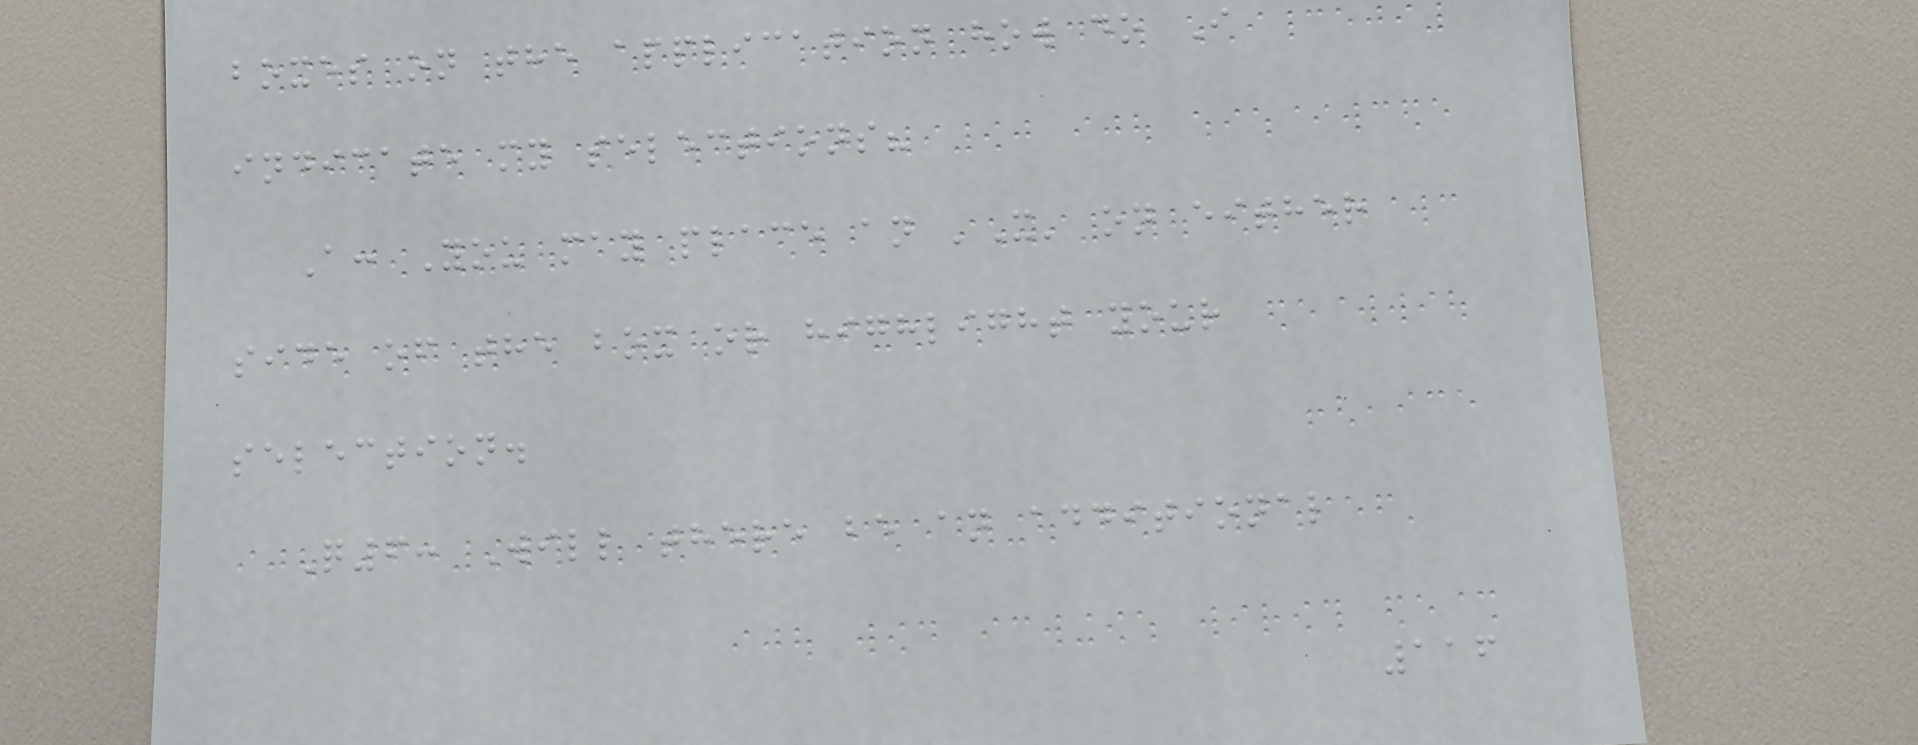boxes on the application how do I
indicate my selections?
A: You may place an 'X' on either
side of the box or highlight your
selection.
Q6: Will there be an additional
116
